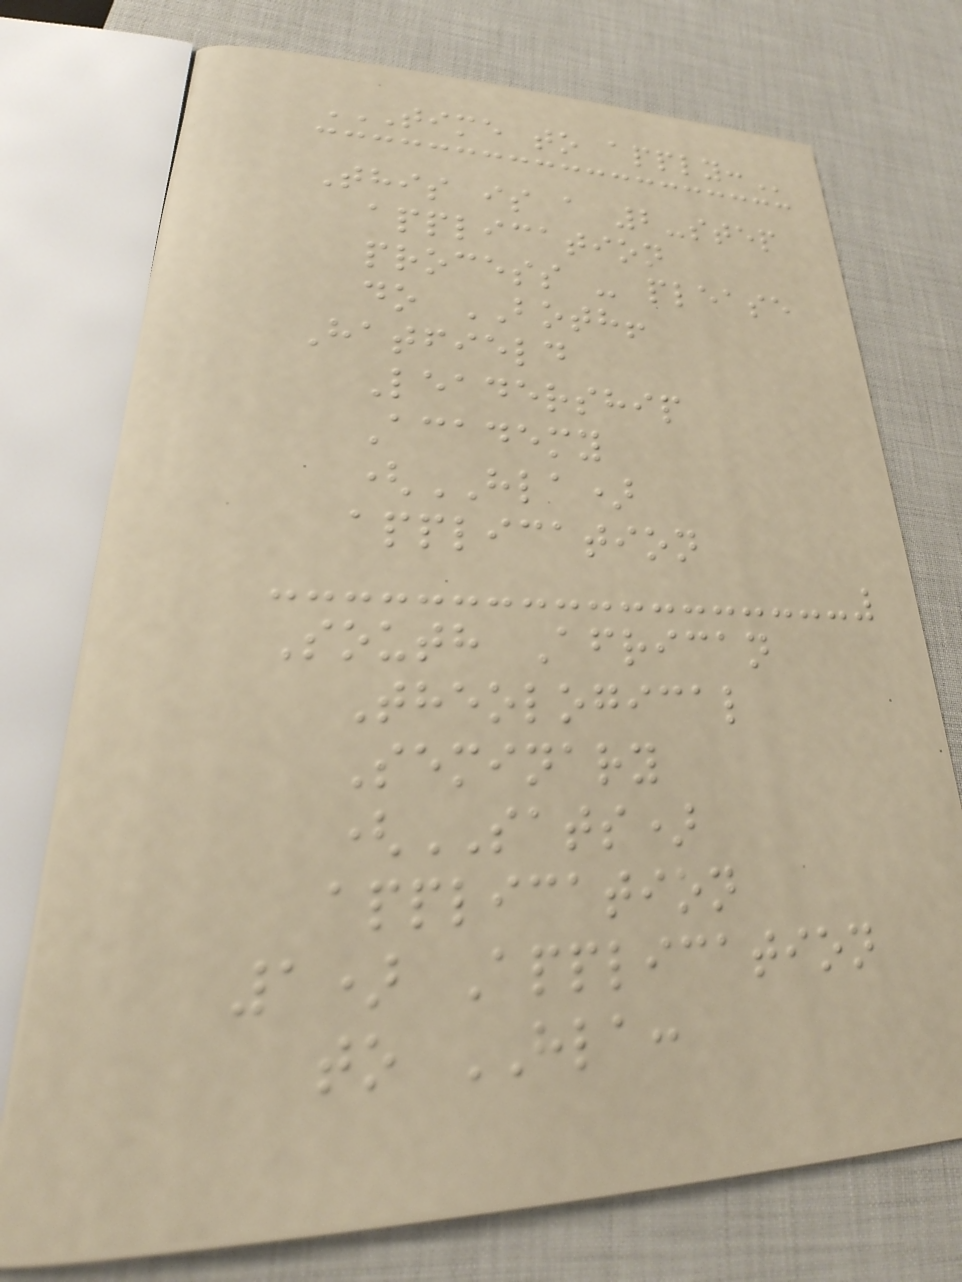TIME TO APPLY:
This is a 2-step
application
process - please
do BOTH!
Hatfield
Leadership
Academy
(HLA)
application
South African
Theological
Seminary
(SATS)
application
1) Application
to HLA:
